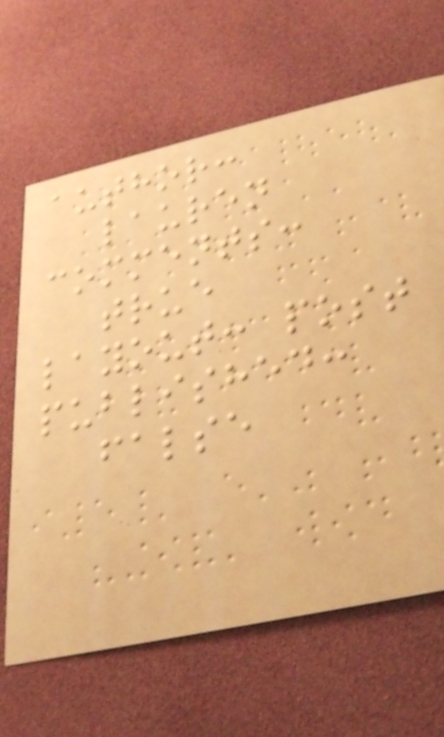author:
lauren
comments:
true
layout: post
published:
false
